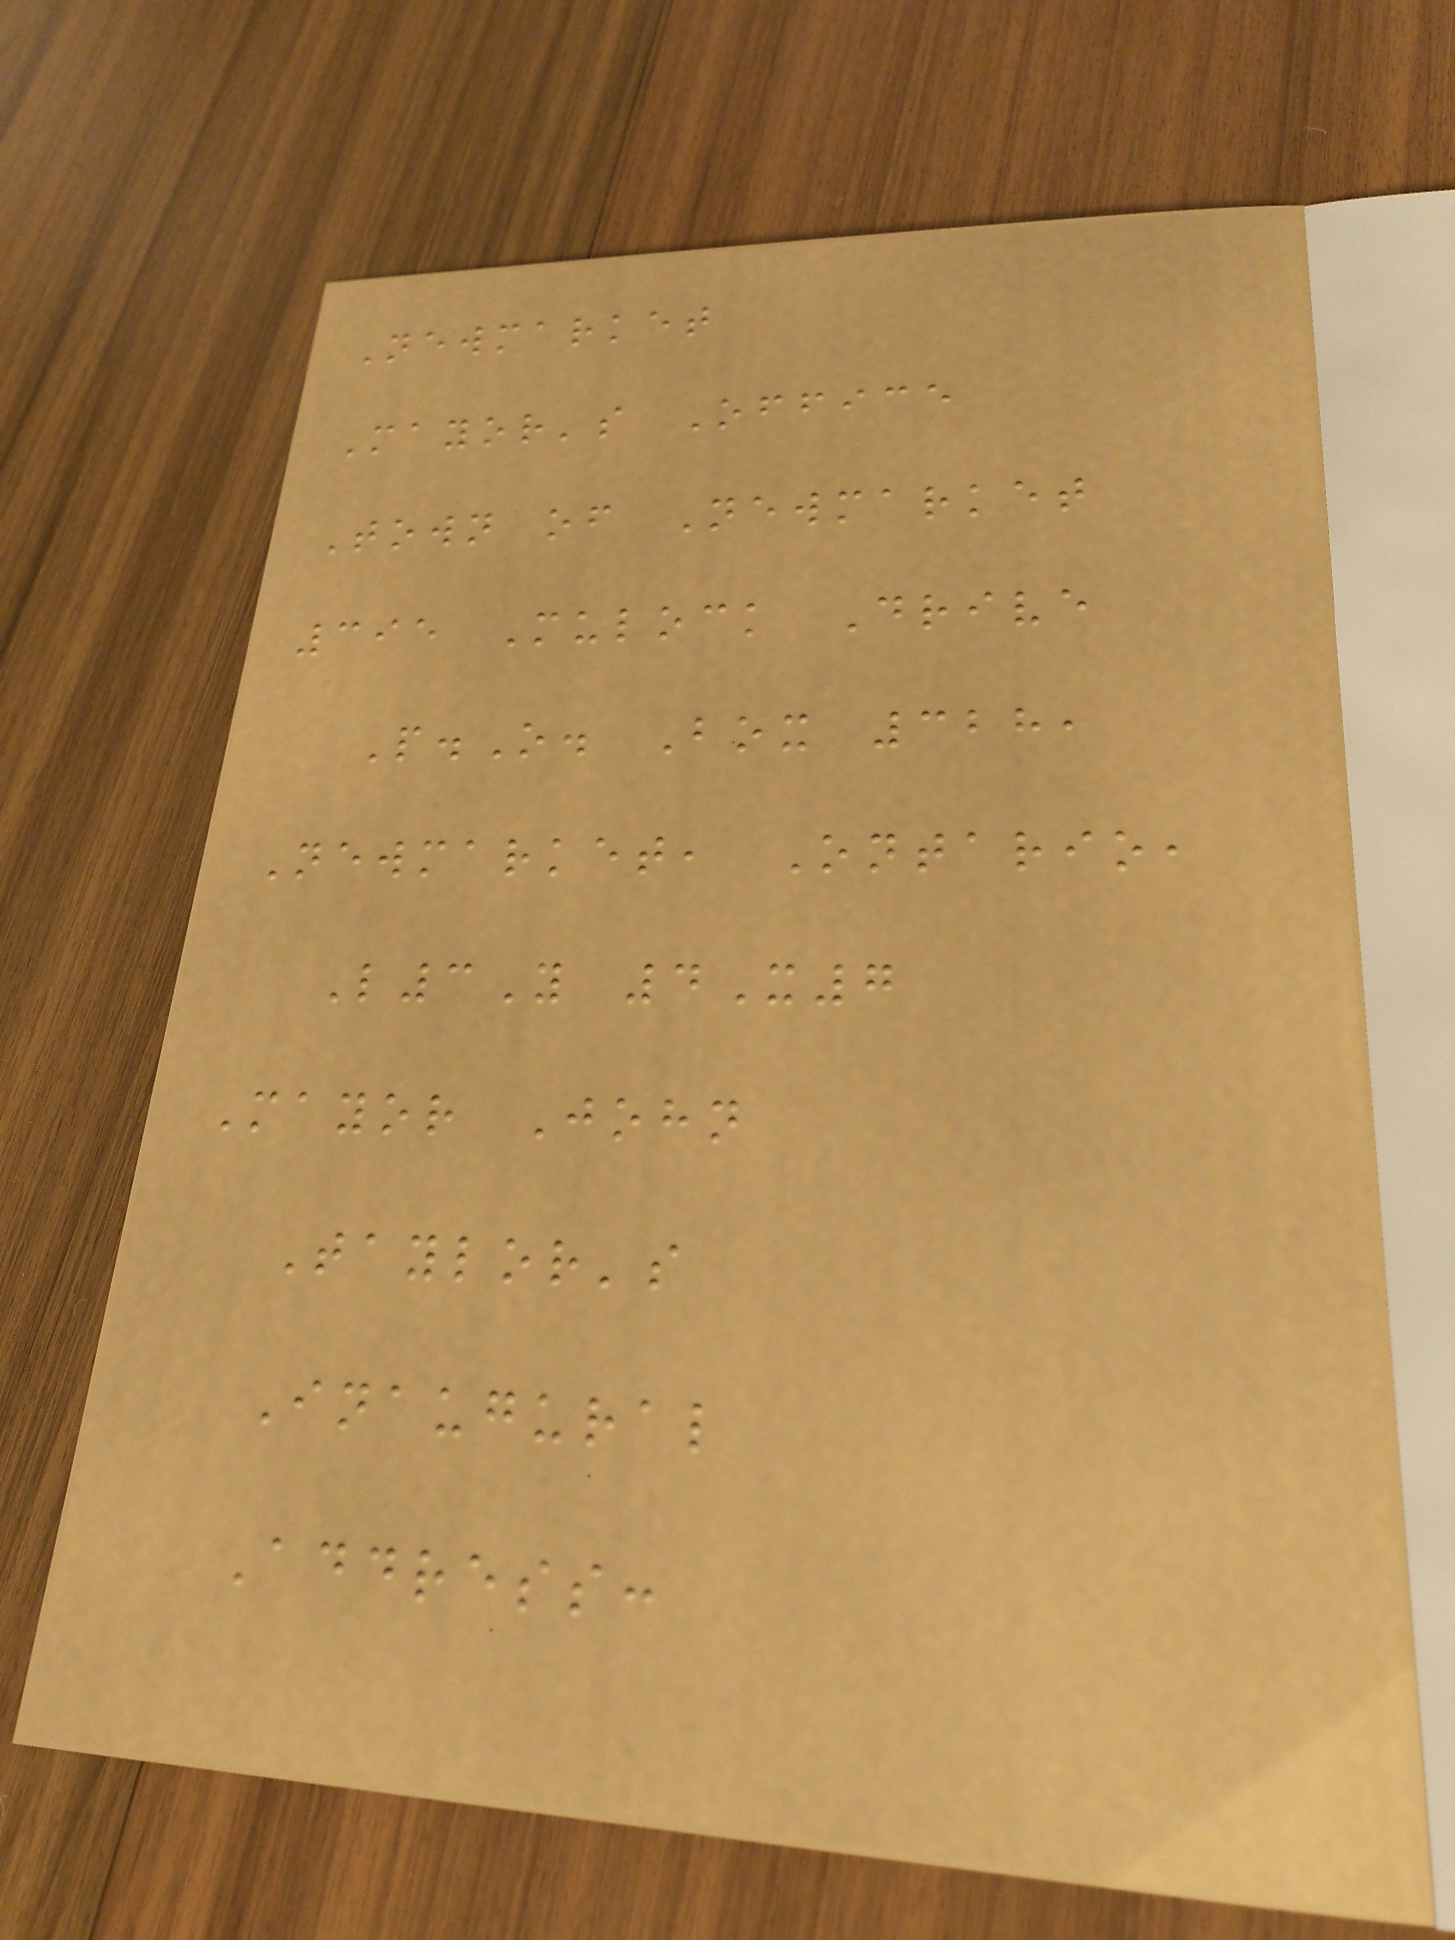Newmarket
Mayor's Office
Town of Newmarket
395 Mulock Drive
P.O. Box 328,
Newmarket, Ontario,
L3Y 4X7
Mayor John
Taylor's
Inaugural
Address:
